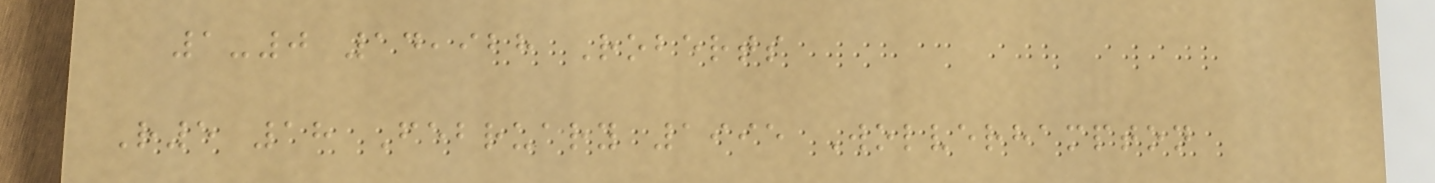1-0 14,928 Roberts
R5 18 February 1995 Wolverhampton
